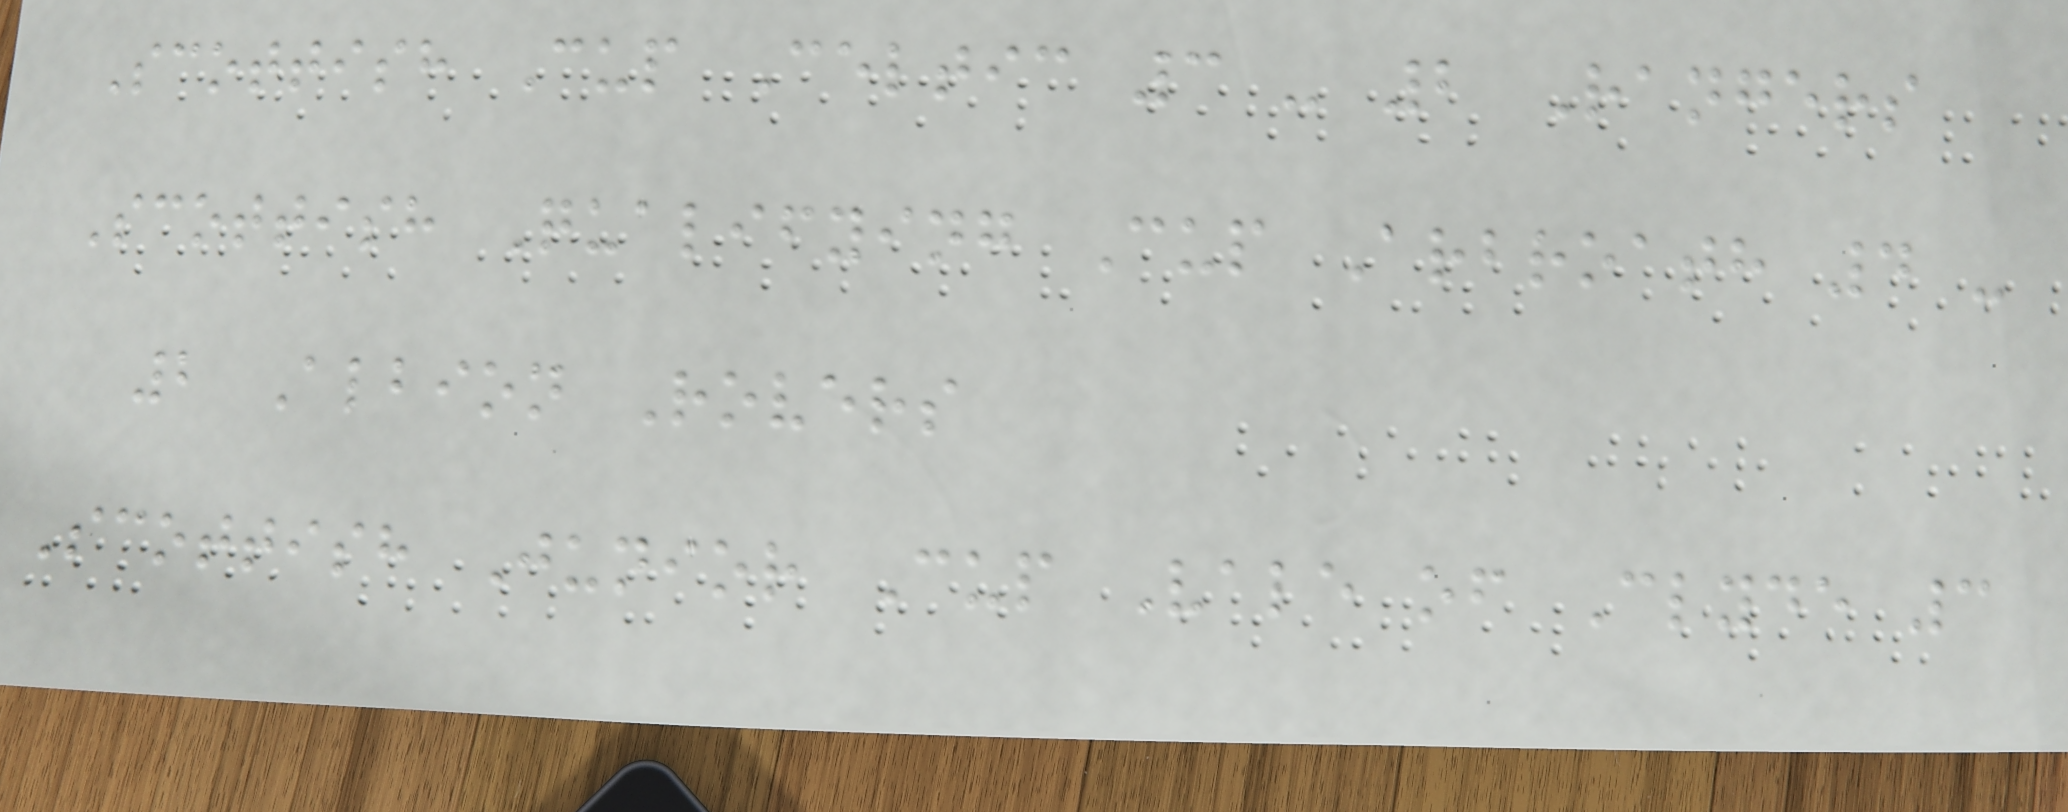Scottish Cup Celtic 3 - 2 Rangers
Scottish Qualifying Cup Arbroath 4 -
2 Albion Rovers
Scottish Junior Cup Vale of Clyde 3
